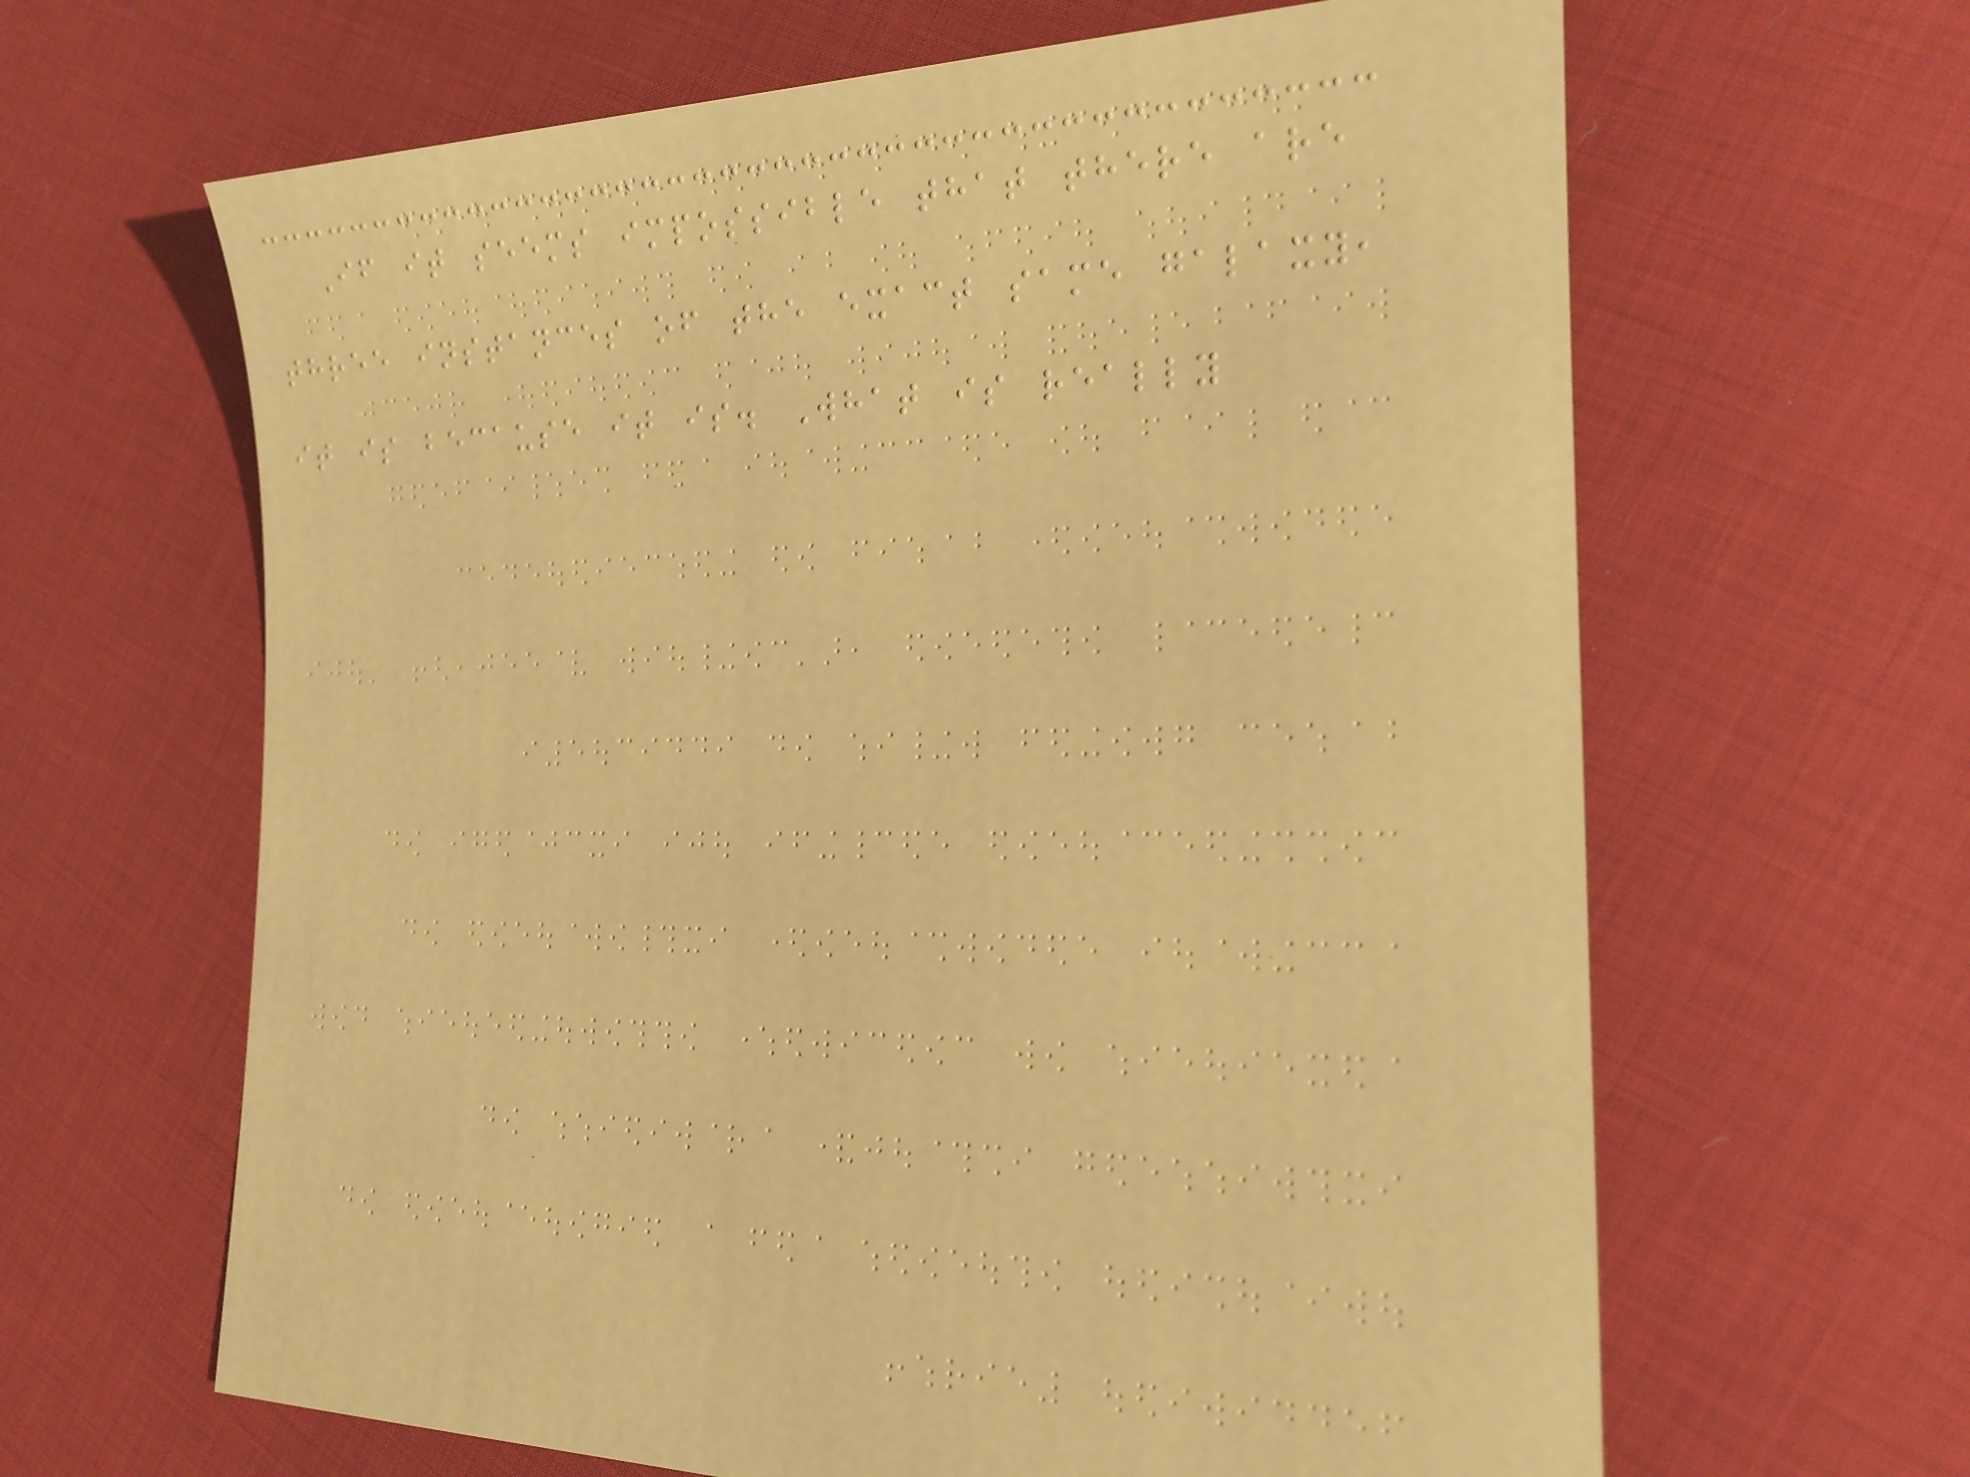If it seems impossible that there are
three instances of the exact same galaxy,
it is because it is. What is really
